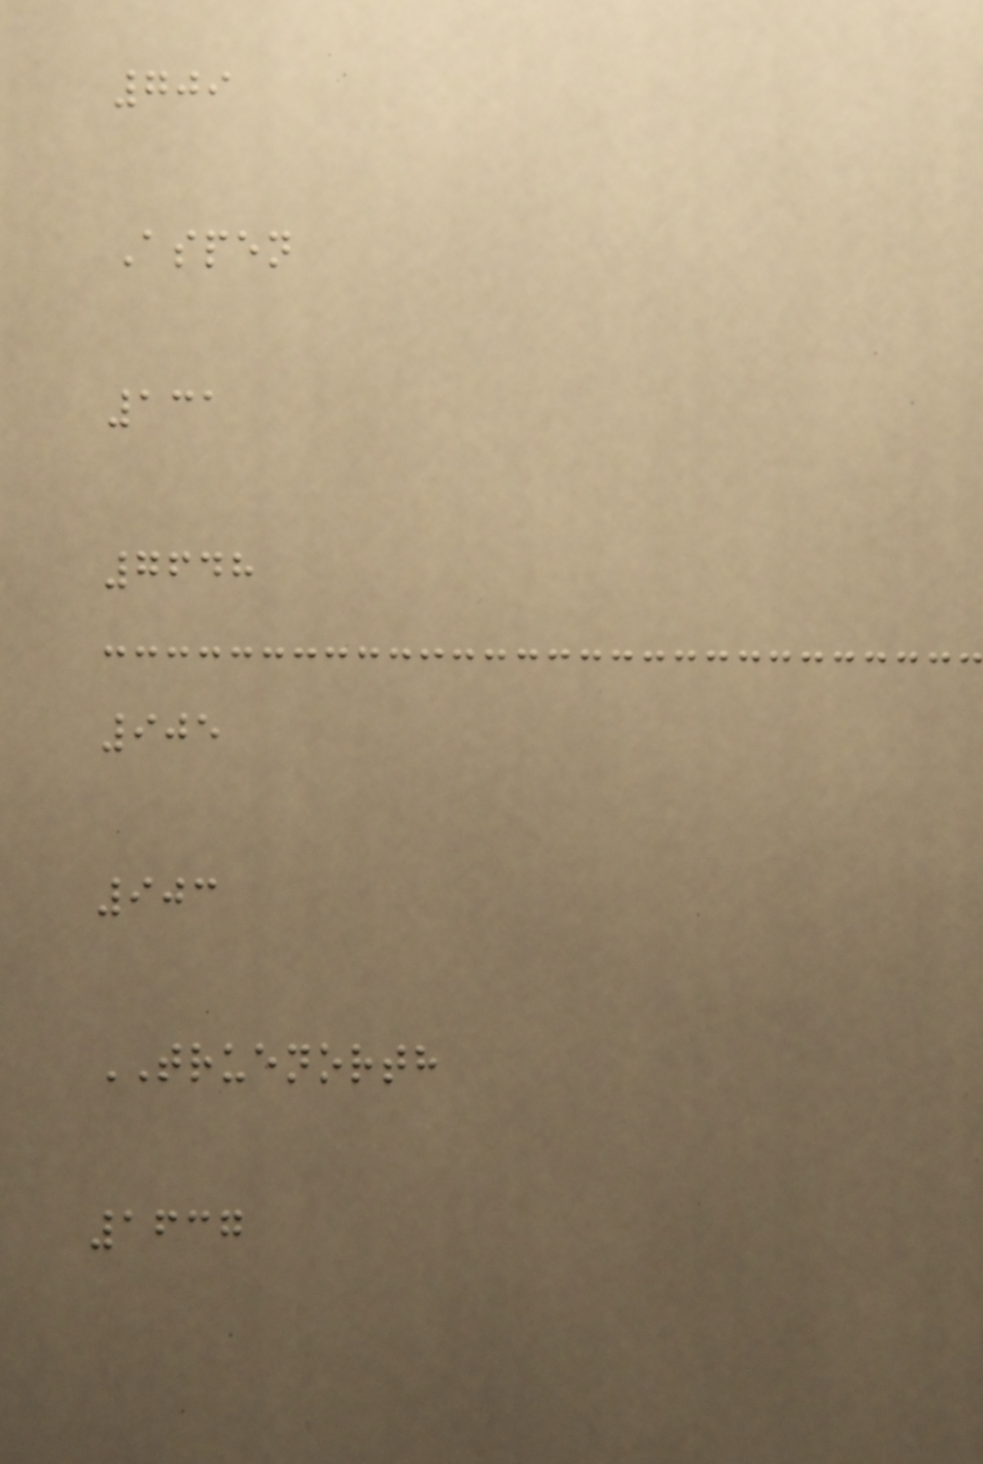709
Aspen
131
7648
905
903
TRUENORTH
1637
